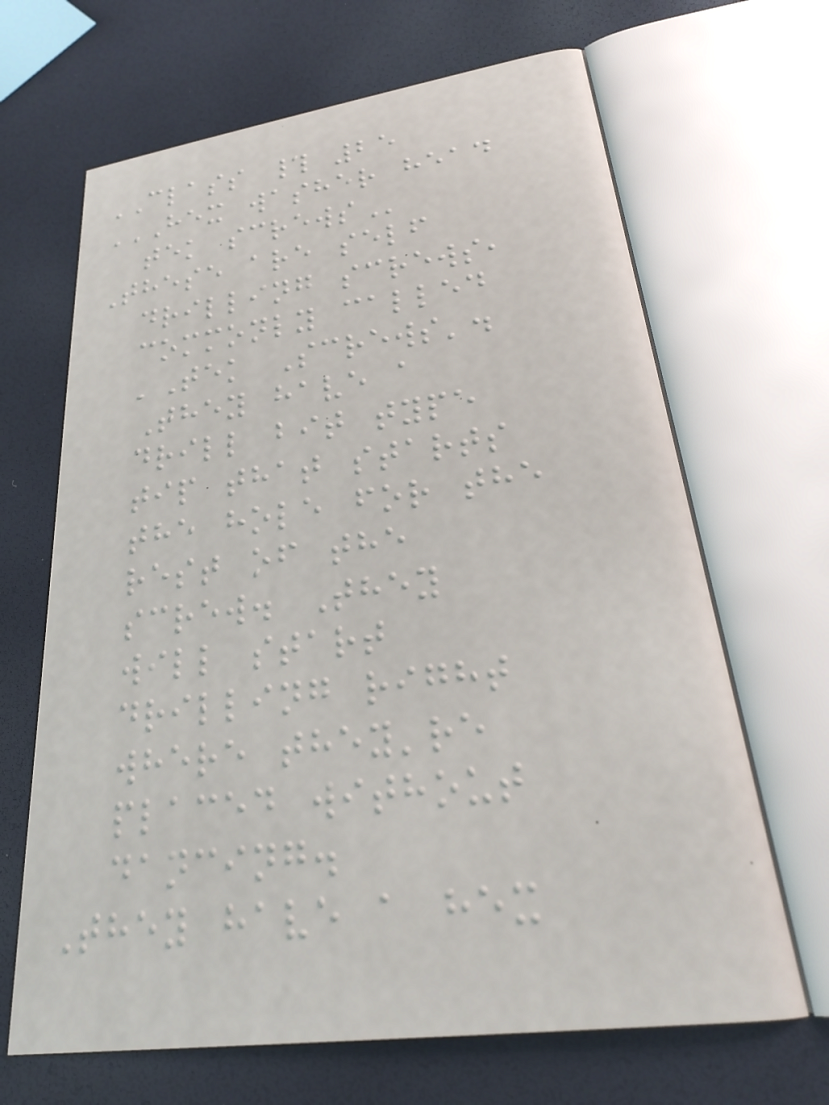CLASS # 25
HEX WASHER HEAD
TEK SCREWS
These are self
drilling screws,
commonly called
'Tek Screws'.
They have a
drill bit type
tip that starts
the hole for the
rest of the
screw. They
will start
drilling right
where they're
placed without
dancing.
They have a hex
